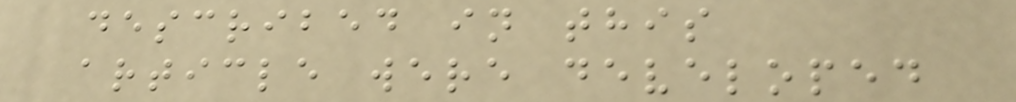described in this
article were developed
